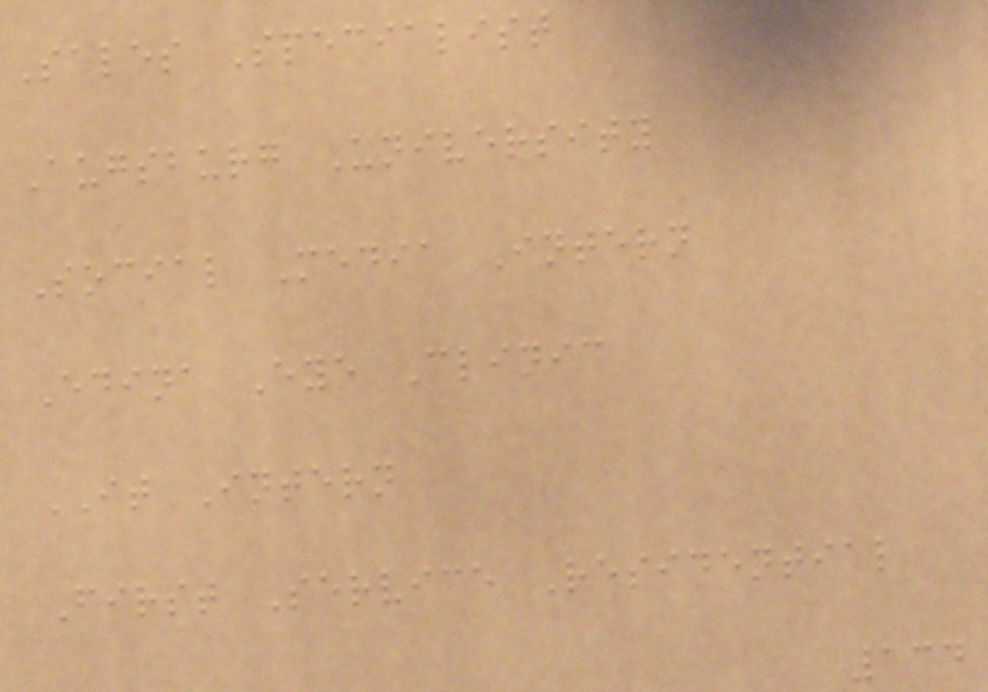Sales Specialist
Augsburg University
Social Media Intern
Edina Eye Clinic
IT Intern
First Service Residential
134
